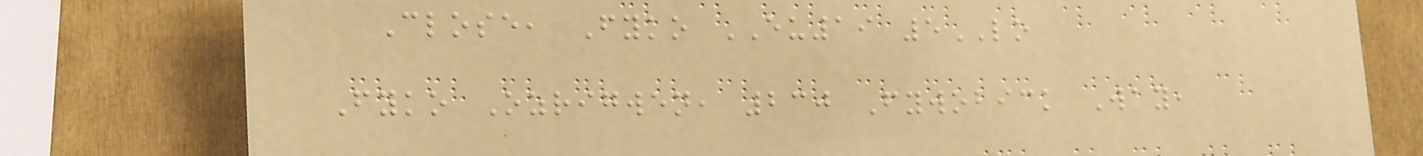Close, Fyko EU19 5LO
Fyko Ozrigwen, 230 Fywobick Way,
